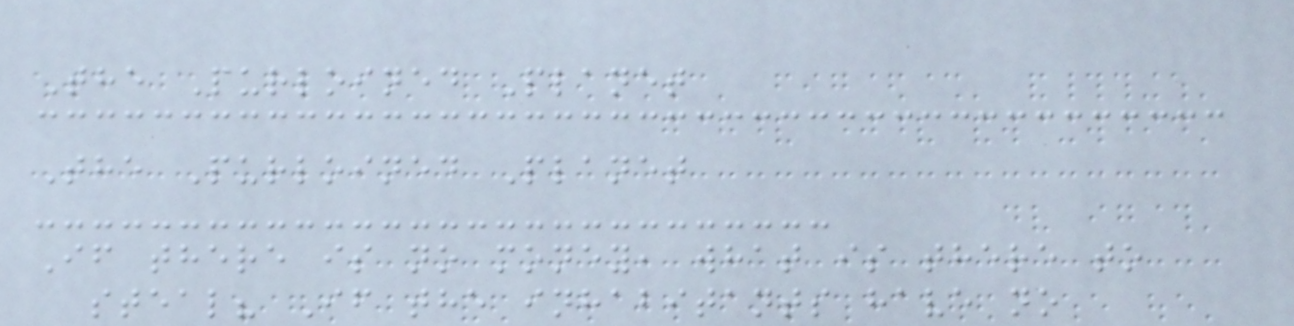The Purloined Planet
The Purloined Planet
If there is no money, what is there to
steal? If the inhabitants have no
